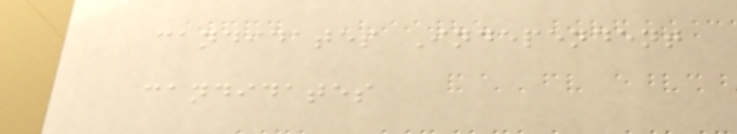candidates Independent
candidates
